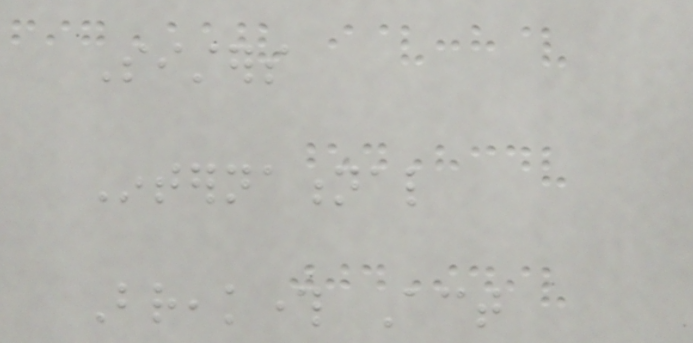Sisters
International
Breakthrough Act
